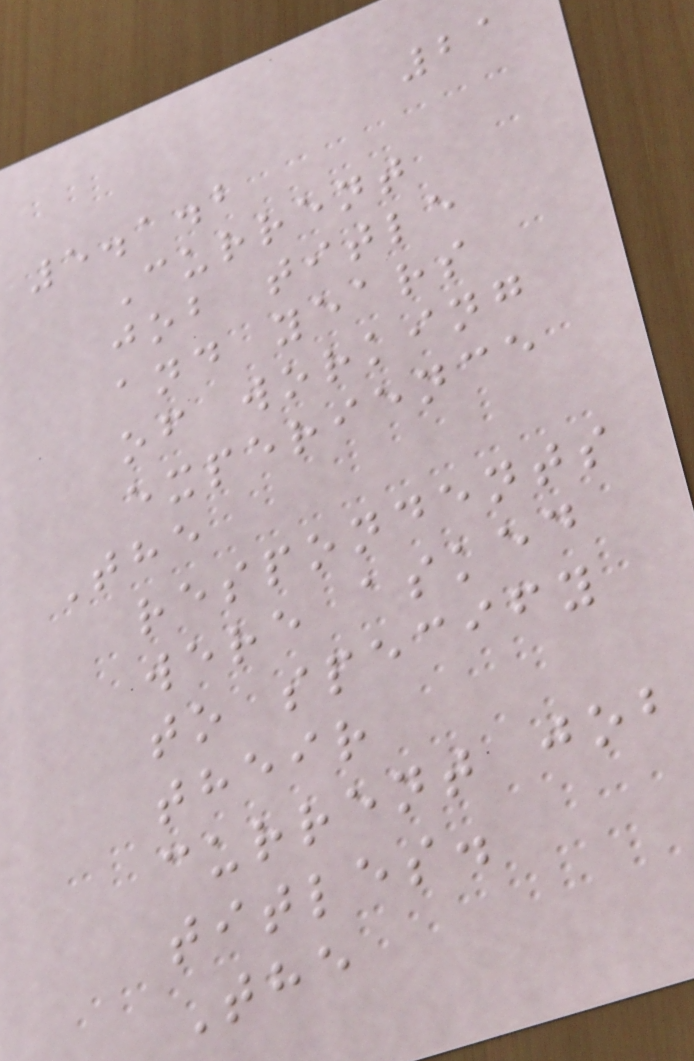21
5.1.2
Current
job title
and years
of working
experience
The
respondents
were asked
to specify
their
current job
titles.
The
